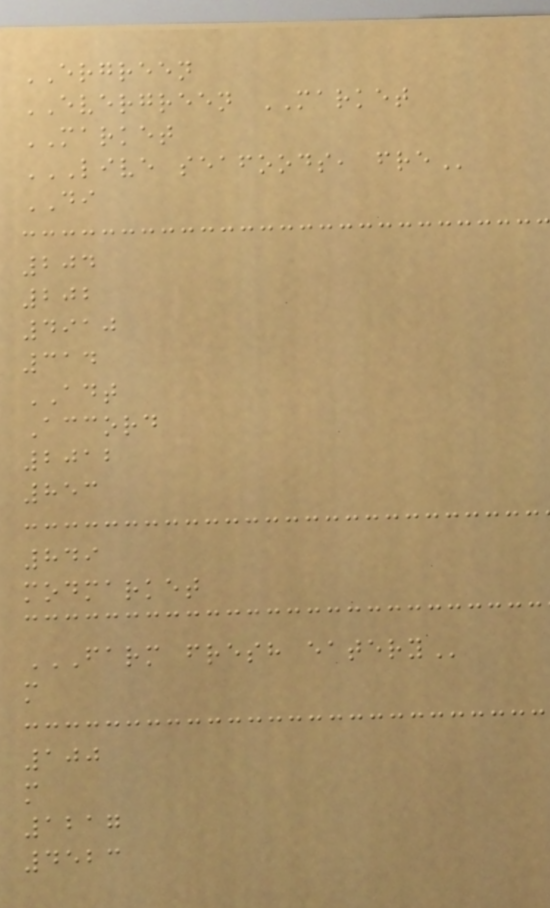ERGREEN
EVERGREEN MARKET
MARKET
LIVE SEAFOODS, FRE
DI
204
202
4910
314
ADT
Accord
2012
853
849
modmarket
FARM FRESH EATERY
m
100
m
1217
4523
